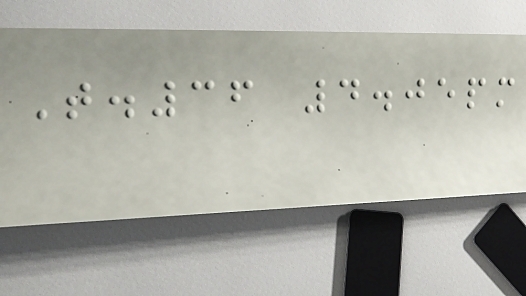T.36 4.05pm
